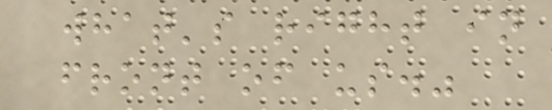what's right in
front of us."
